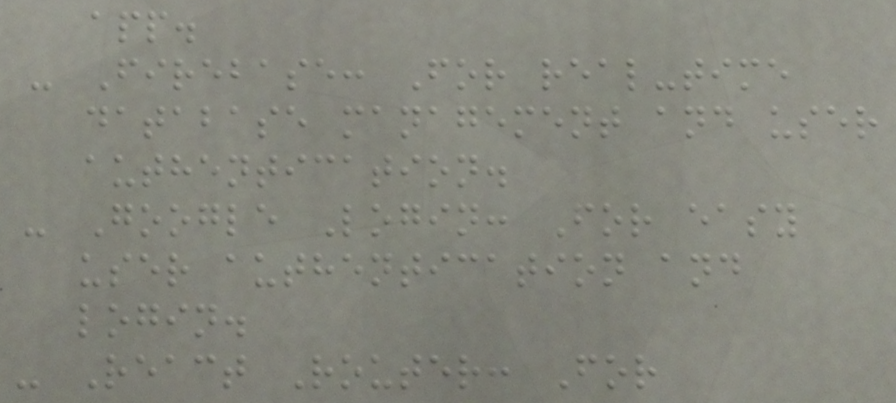app.
- Firebase: For real-time
database management and user
authentication.
- Google Login: For easy
user authentication and
login.
- React Router: For
